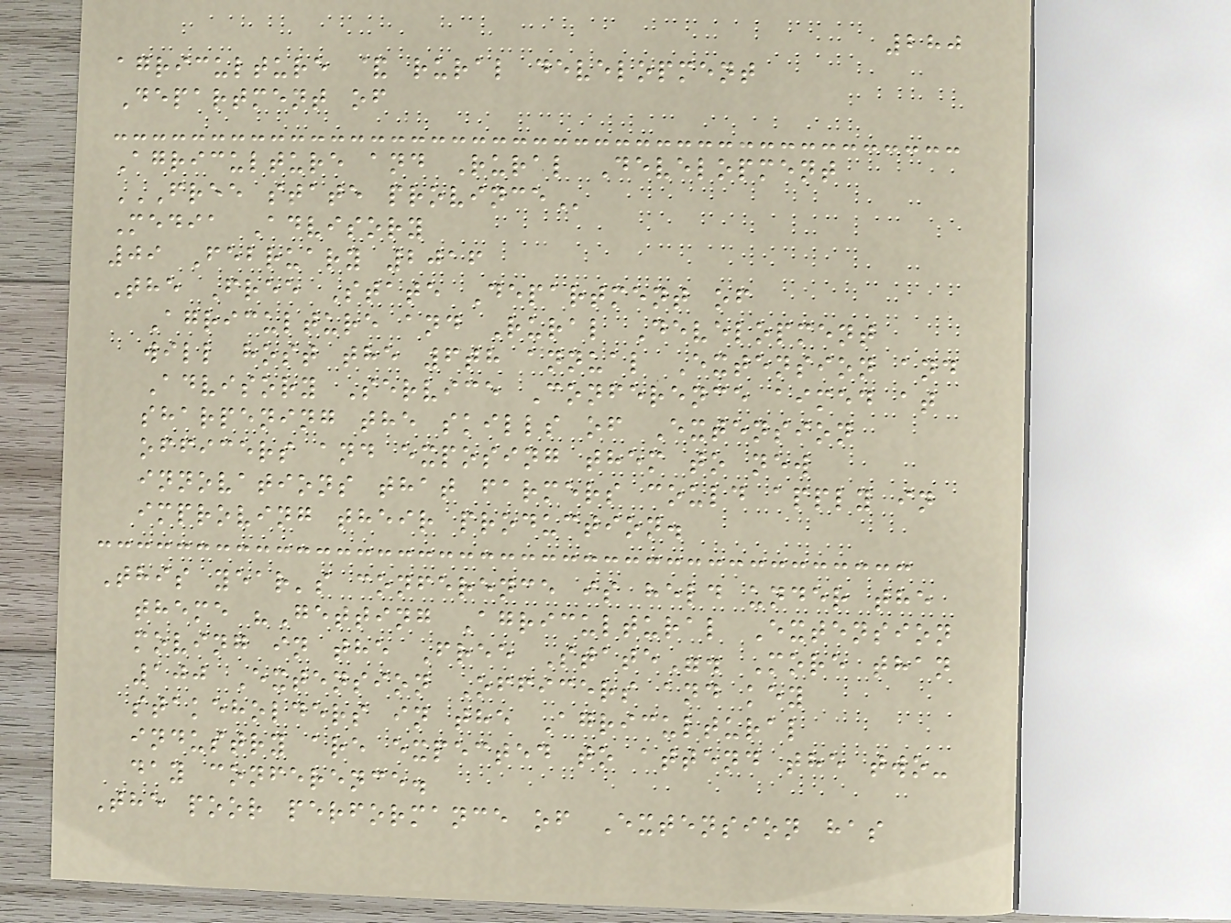280
agriculture & rural development
Department of
Agriculture and Rural Development
FREE STATE PROVINCE
Media Advisory
09 February 2016
The Free State Department of
Agriculture and Rural Development
will host the 6th annual Extension and
Advisory Service Conference aimed at
sharpening the skills of Extension
officers and exposing them to new
innovations that farmers could apply in
improving their production.
This year's conference is held under the
theme "Getting Agricultural Extension
moving in the Free State". More than
100 Extension Officers and key
stakeholders in the Agricultural
industry are expected to attend the two-
day conference.
The poor performance of Extension has
